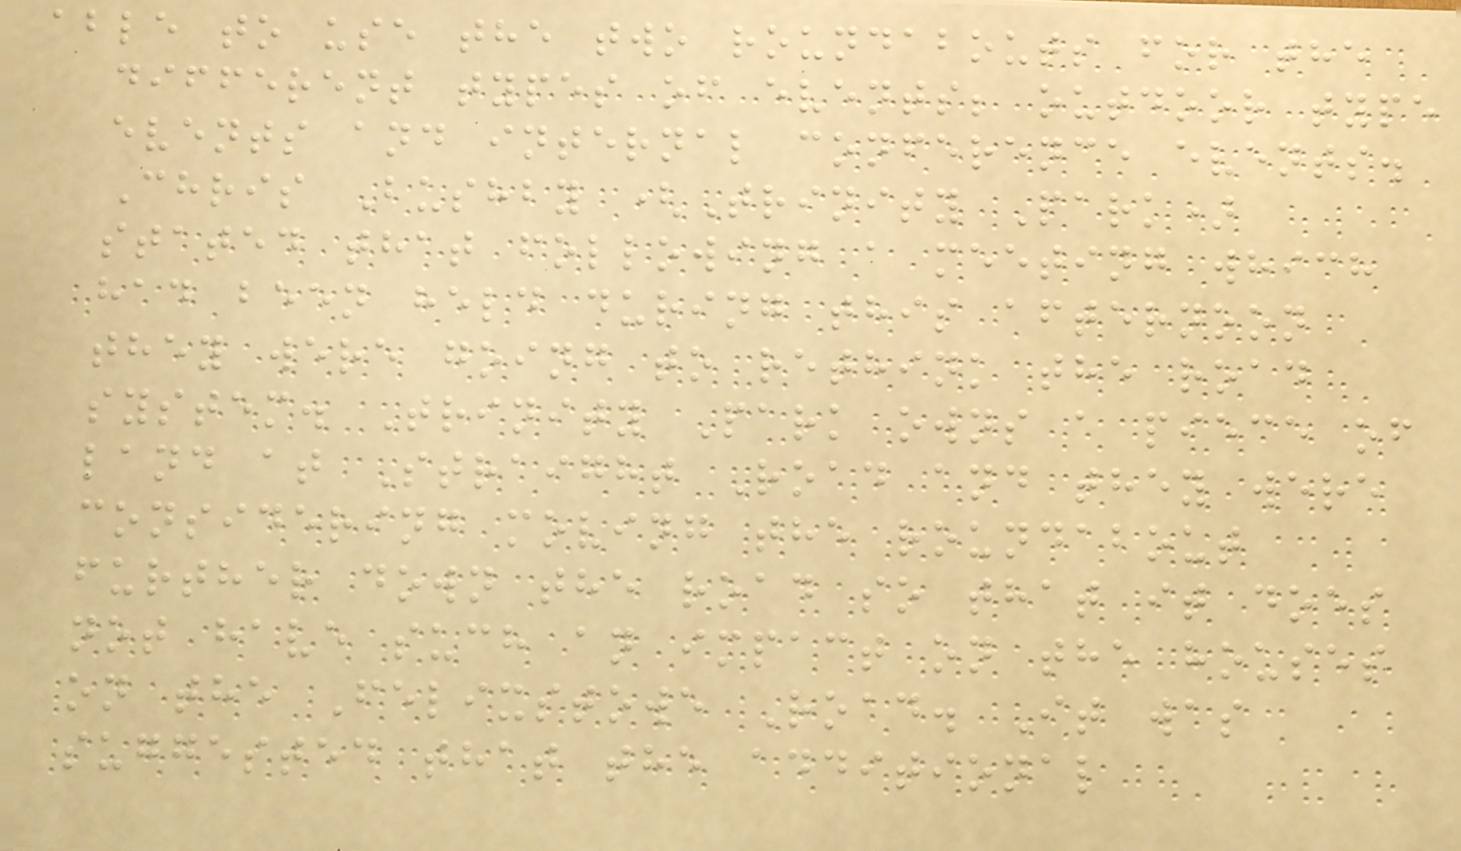able to use the two roundabouts for the
different types of events; outdoor type
events and internal conference events.
Chris Bushby (Trinity Park)
stated that following a meeting which
had been held during this afternoon
they were going to rethink the road
system. Trinity Park owns a piece of
land at Straight Road and they were
considering moving the roundabout
further down the road so that it does
not have such an impact on the houses
on the Felixstowe Road. It was
suggested that the additional
